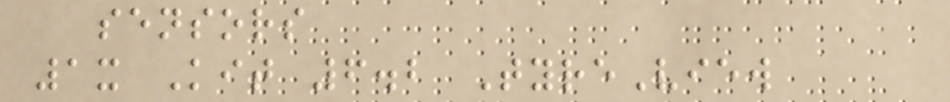sensors
1x Kit 6.2 TyreView
